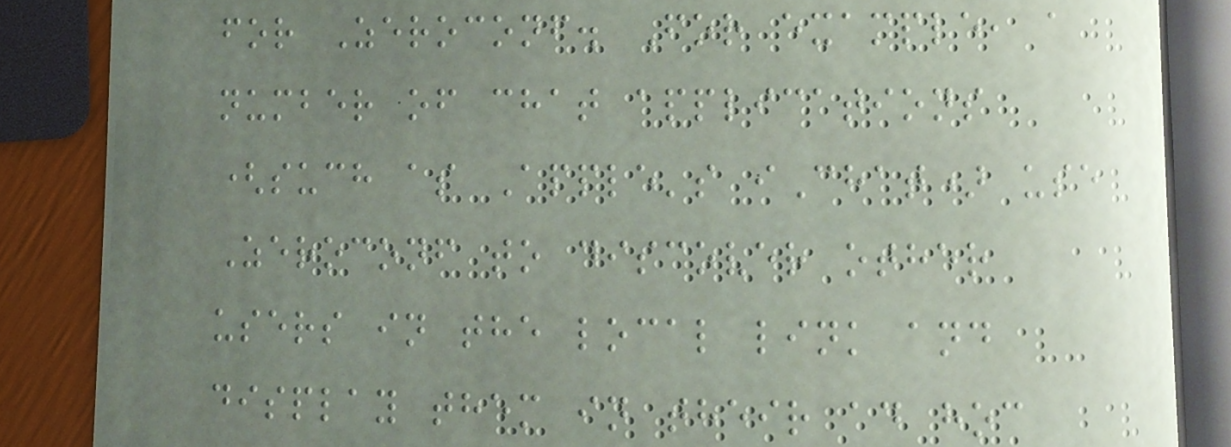for Zeroconf. For example, a
number of chat applications
(such as Apple's iChat) use
Zeroconf to discover other
users in the local link and
display them in their ad hoc
